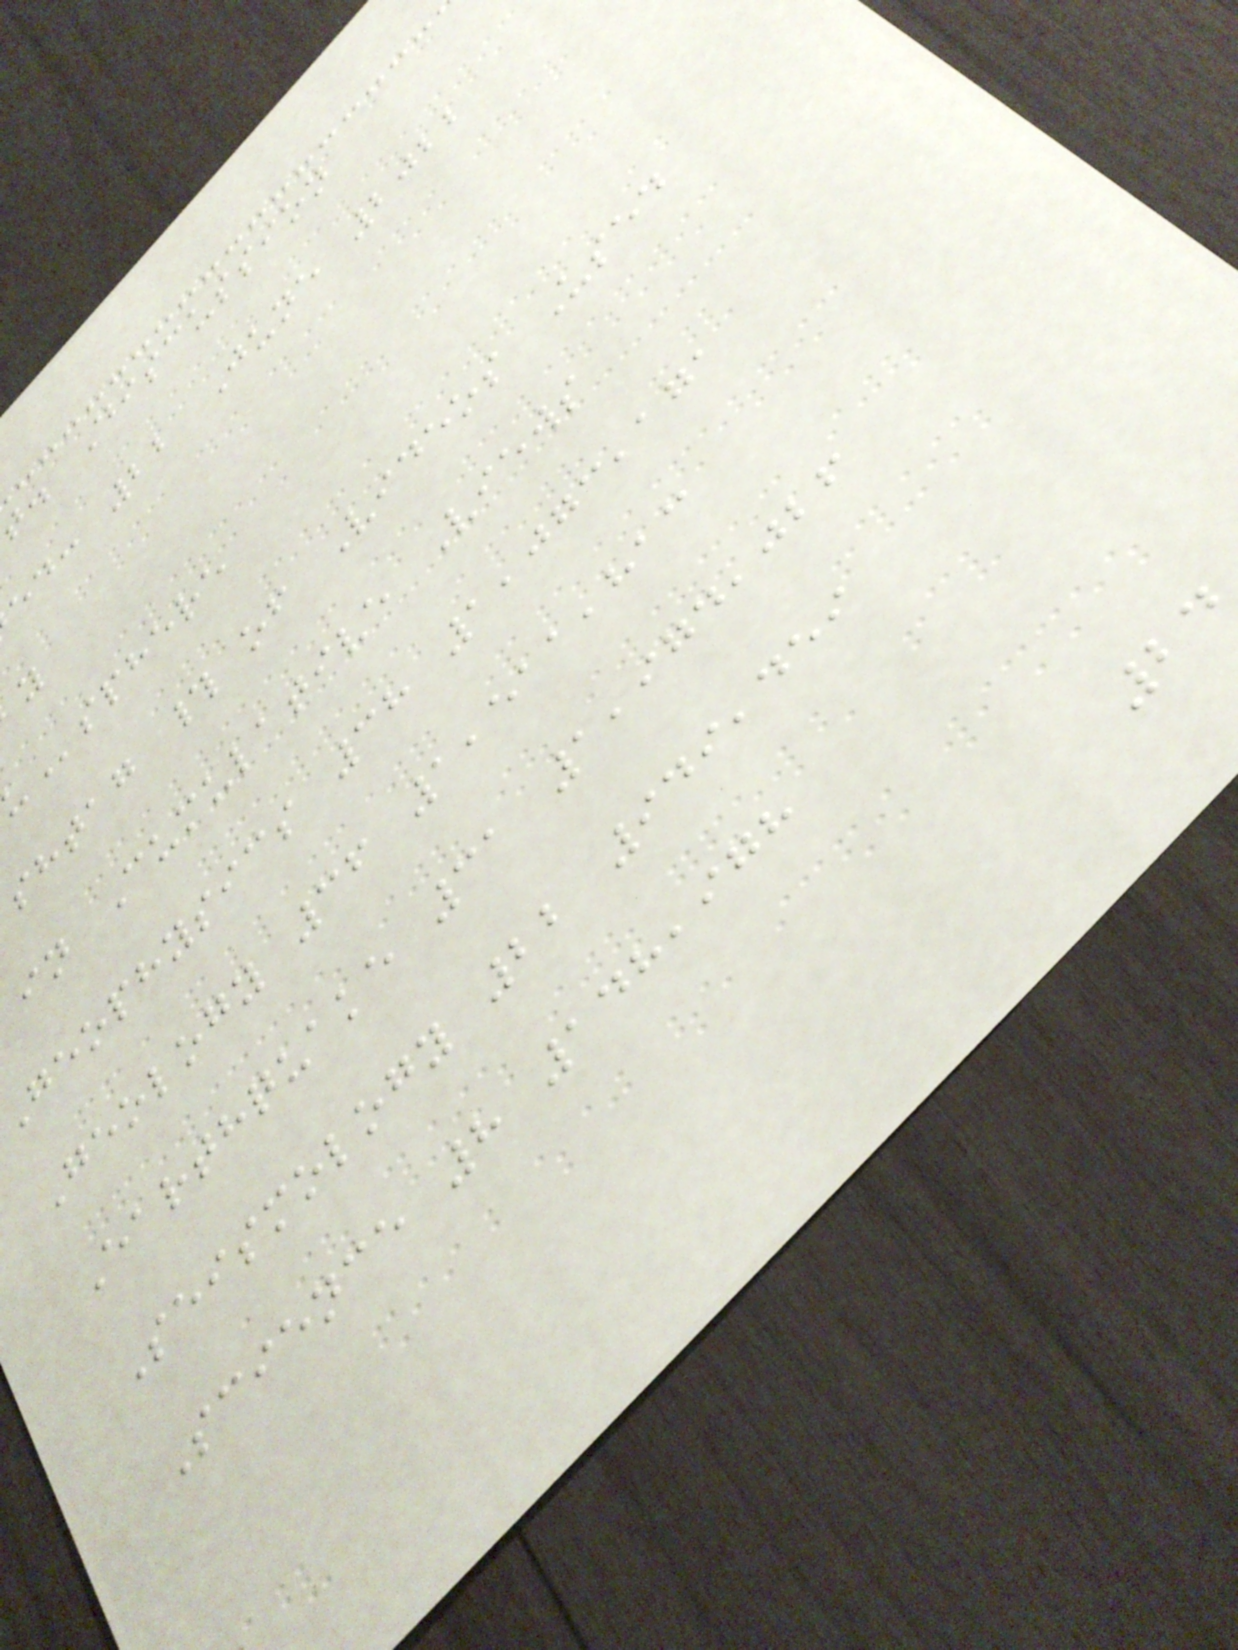. Discussion
ed: 22 June 2022
sphere
shtag # of Videos Used
in Cumulative Views
geophysics 38 1,073,171
Geology 36 1,511,813
Earthquake 31 1,974,026
Seismology 22 949,459
Science 8 148,978
24
